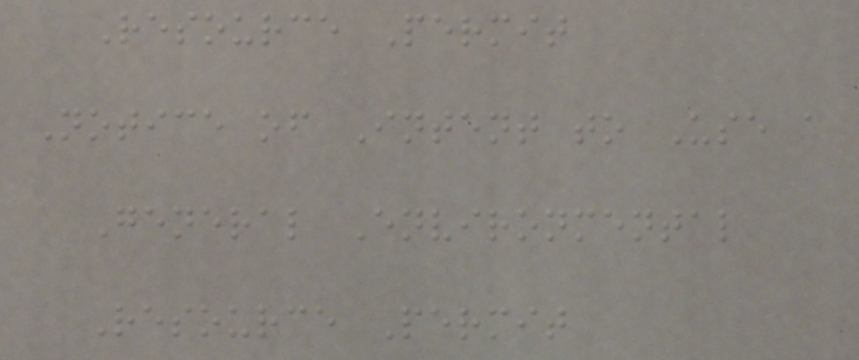Resource Permit
Notice of Intent to Use a
General Environmental
Resource Permit
